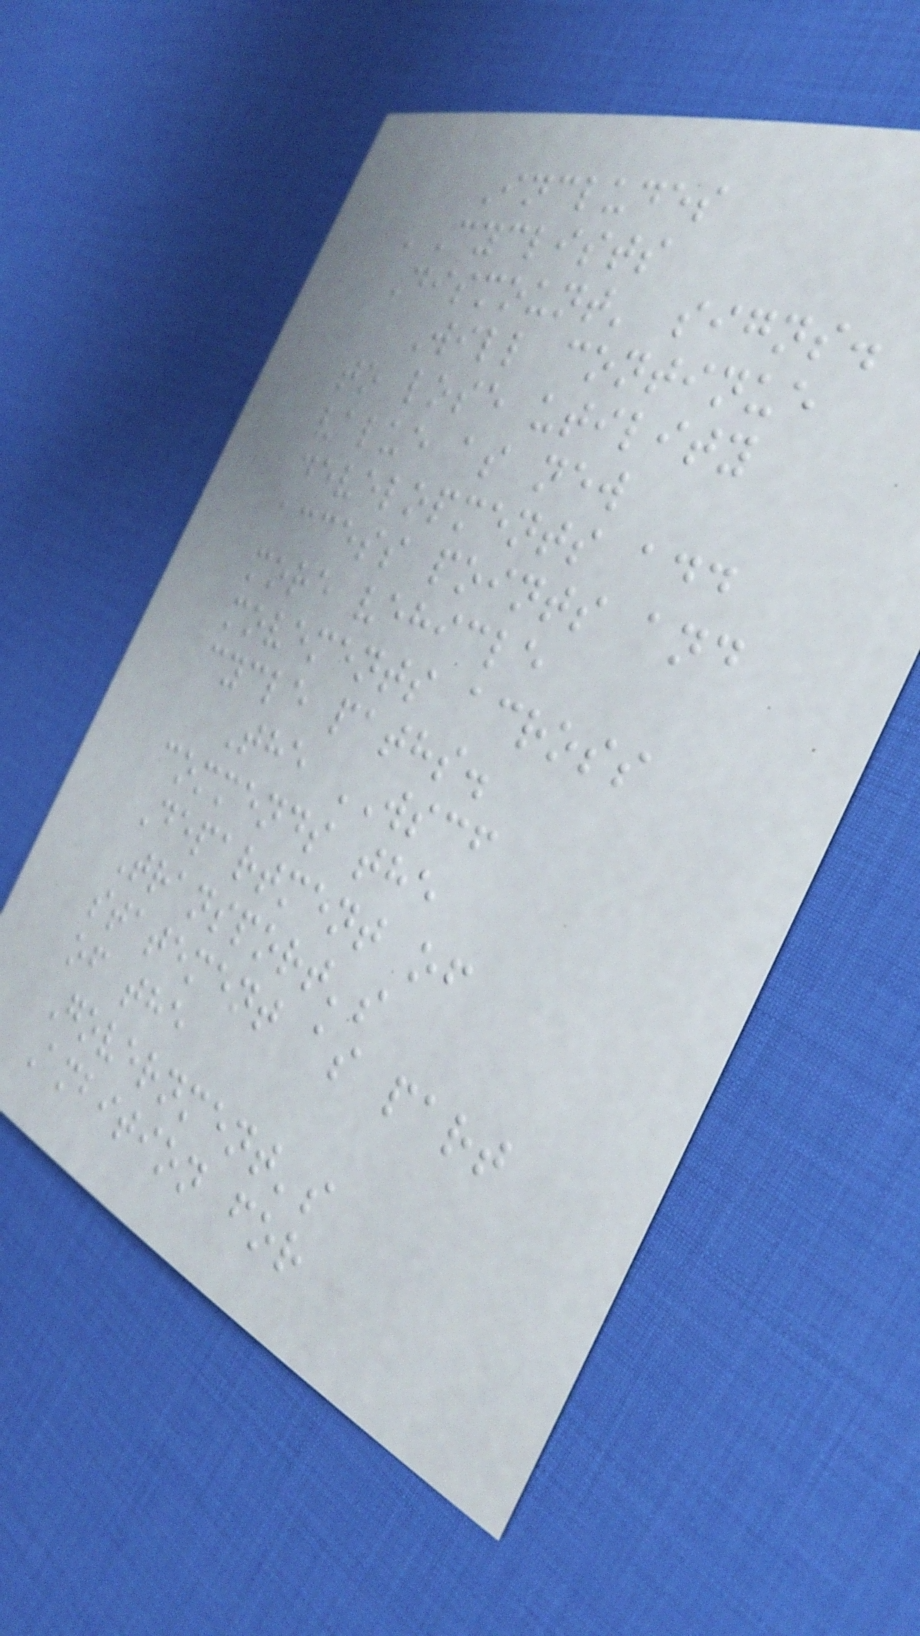Includes
'Cyclists
Dismount' signs.
Will continue
to lose utility
value as new
developments add
access points and
more vehicle
movements across
cycle paths.
The WSCF
commends the
Department of
Transport's
statement as part
of the
Government's
Ambition for
